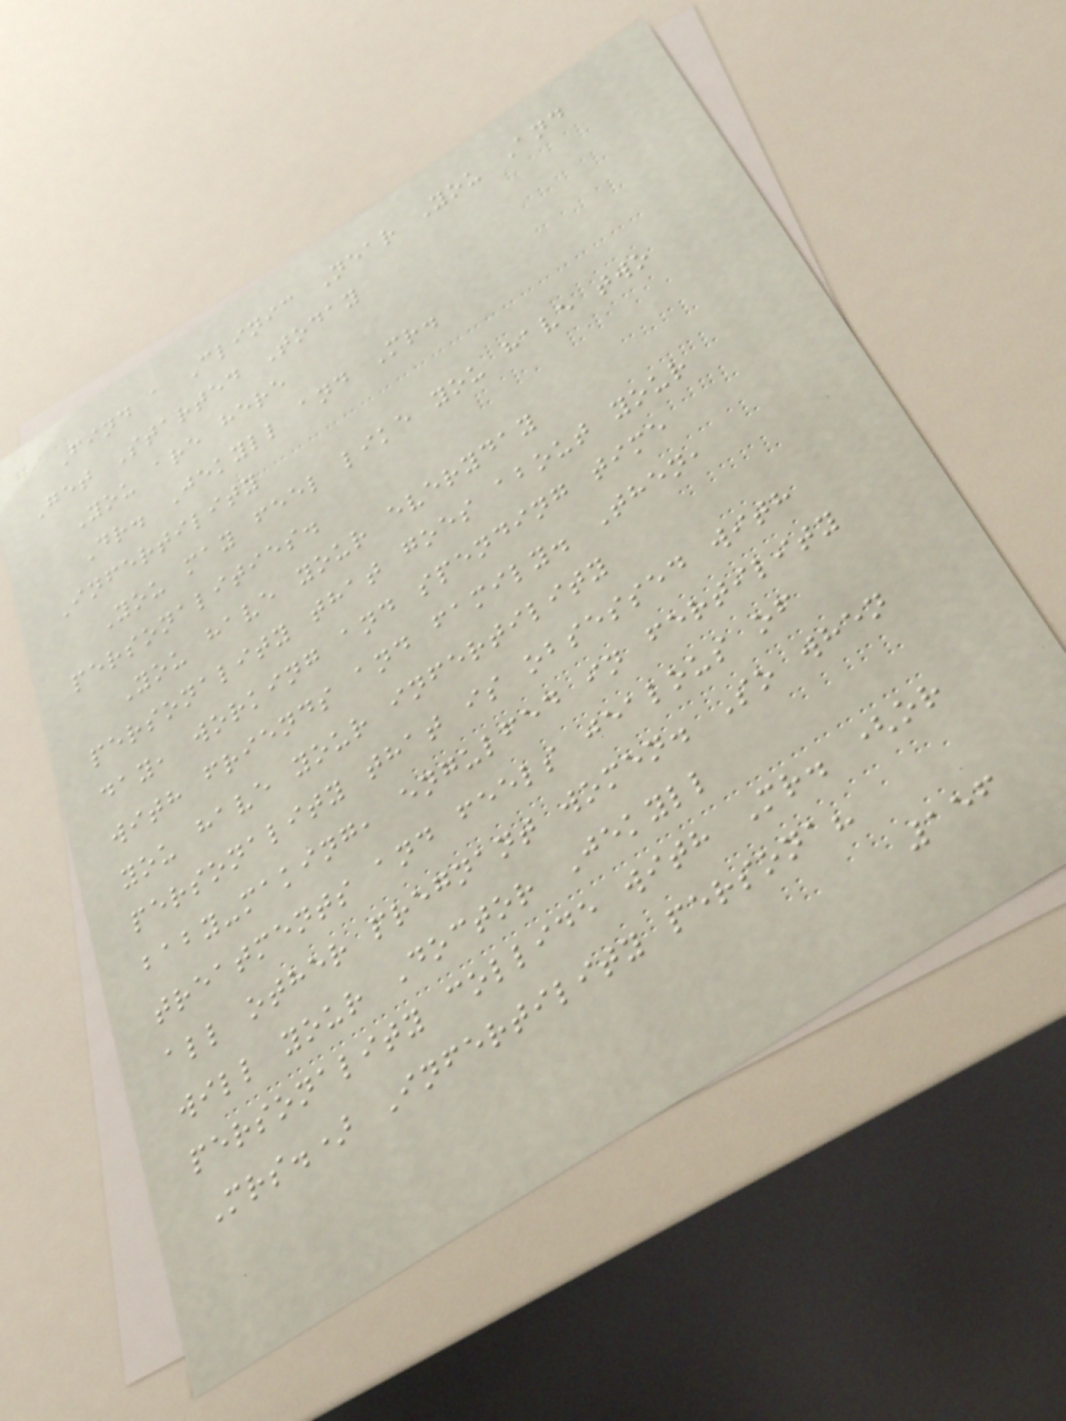Find a Clinic Near You And
Get Started Today
You are here
Dr. Jekyll and Mr.
Infertility
You may feel like you have two
personalities.
You have your everyday
personality that goes about your
day, working and spending time
with friends and family. Then,
you have your infertility
personality that is obsessed with
baby-making, engulfed in fertility
treatments and feels jealous of
all other pregnant women. So when
will your Doctor Jekyll
personality collide with Mr. (or
Mrs.) Infertility persona?
156
